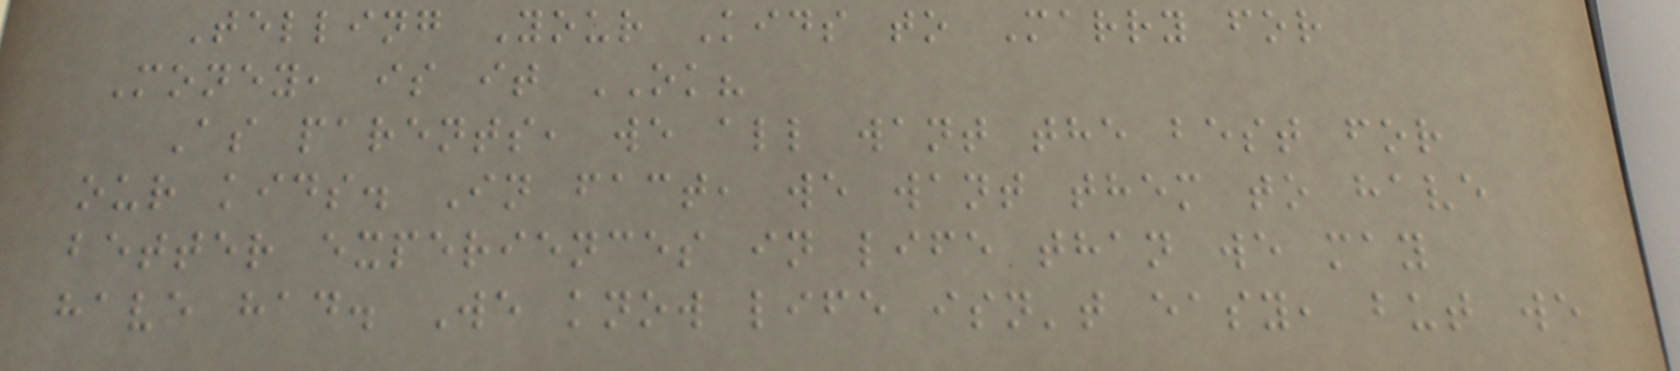Telling Your Kids to Marry for
Money, is it OK?
As parents, we all want the best for
our kids. In fact, we want them to have
better experiences in life than we may
have had. We know life isn't easy, but we
